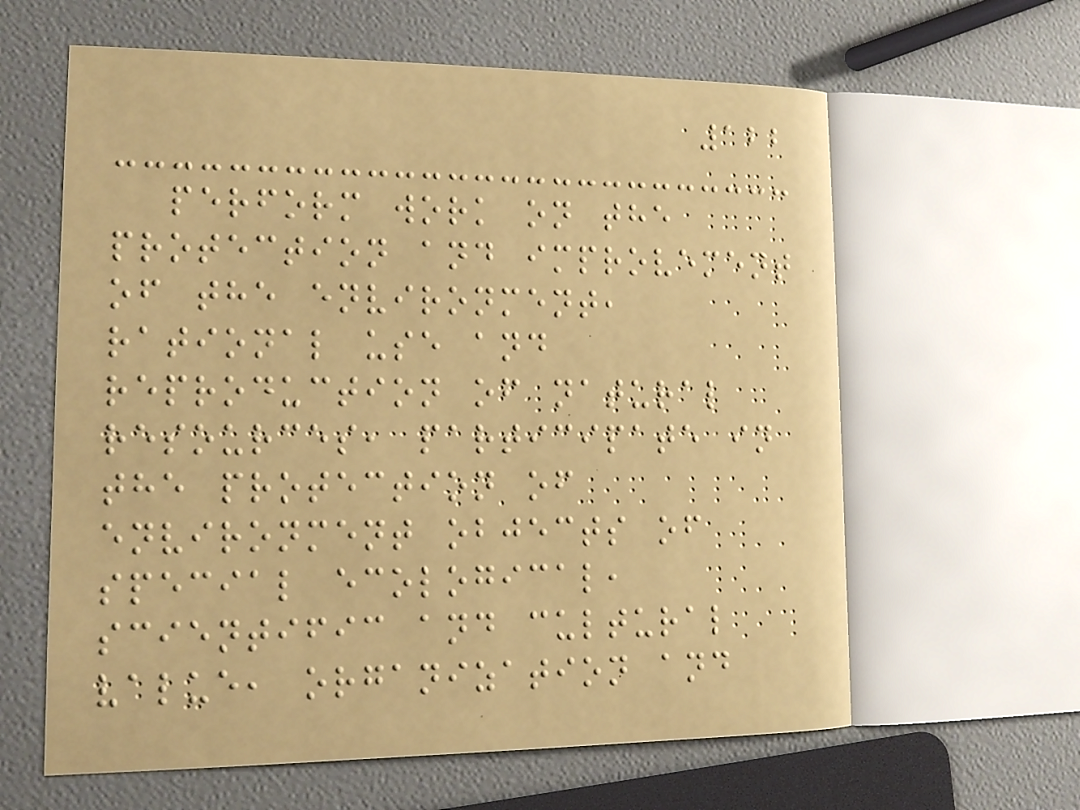122
perform work on the
protection and improvement
of the environment,
rational use and
reproduction of natural
resources, participate in
the protection of
environment objects of
special ecological,
scientific and cultural
value, organization and
